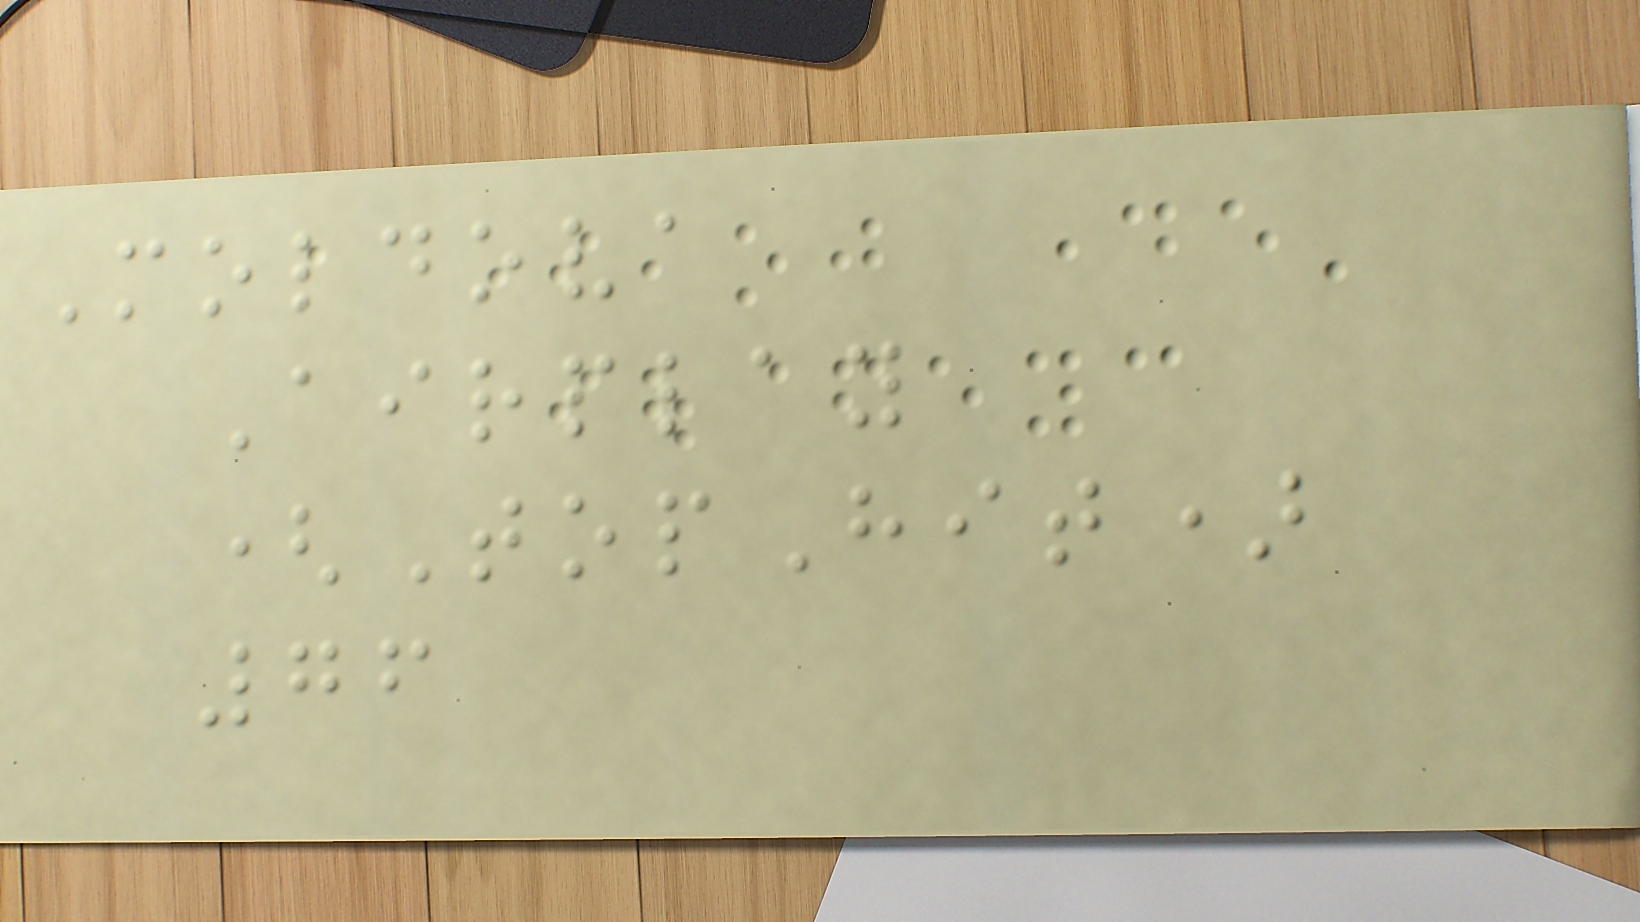Moldova
Airplay
(TopHit)
76
